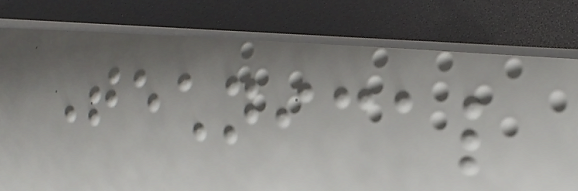Technical
